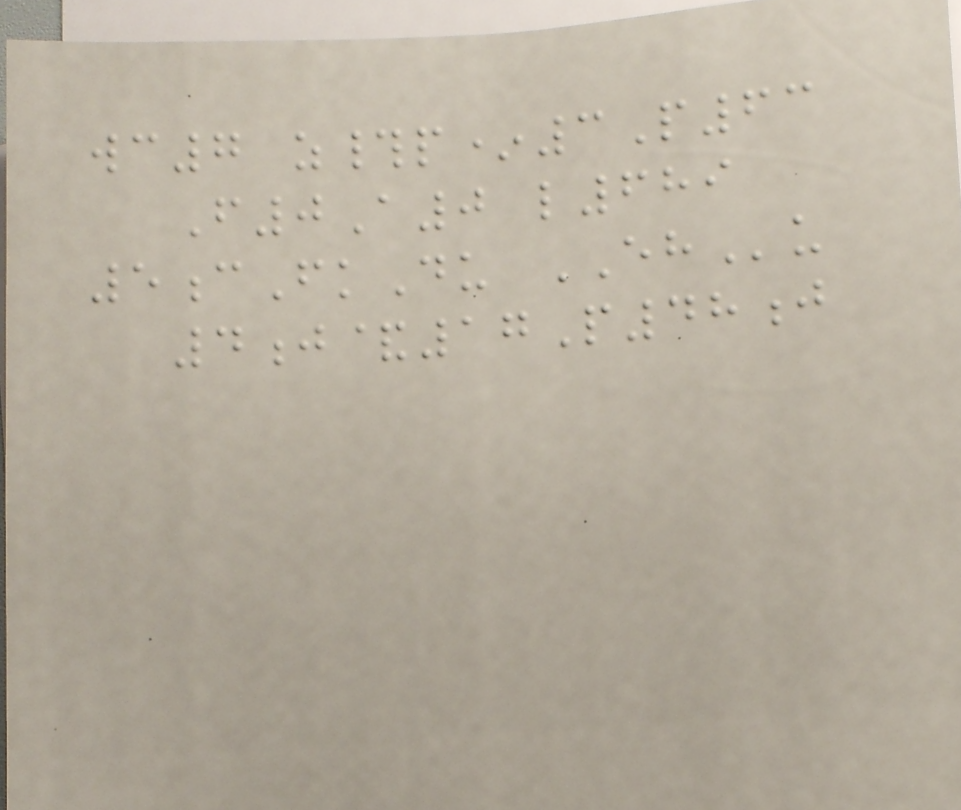wc7 z#p*3P63
F0A0 l689
5cFkDu EHu
4j&17P48j
